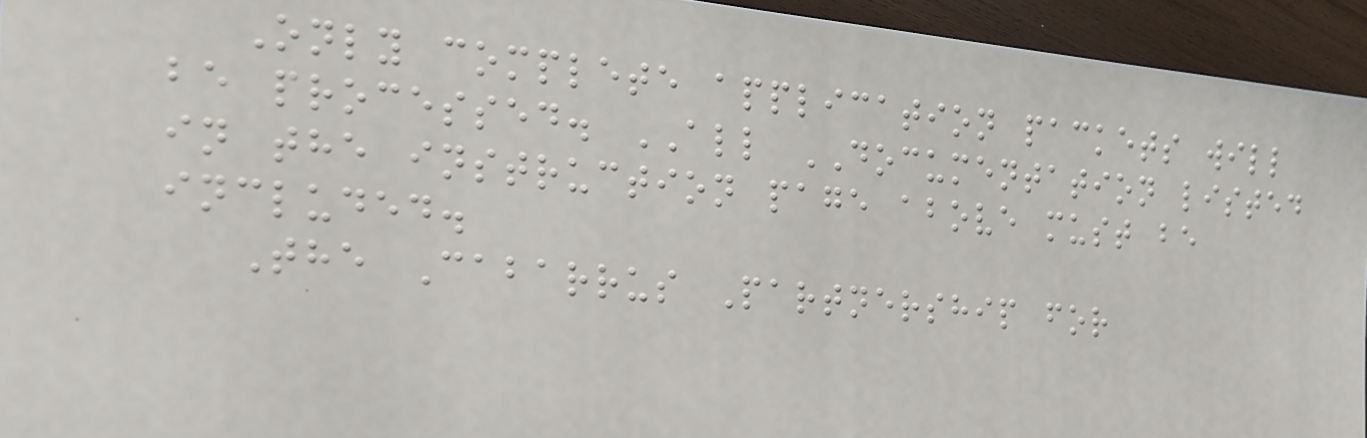Only complete application packets will
be processed. ALL DOCUMENTATION listed
in the instruction page above must be
included.
The Cabarrus Partnership for
